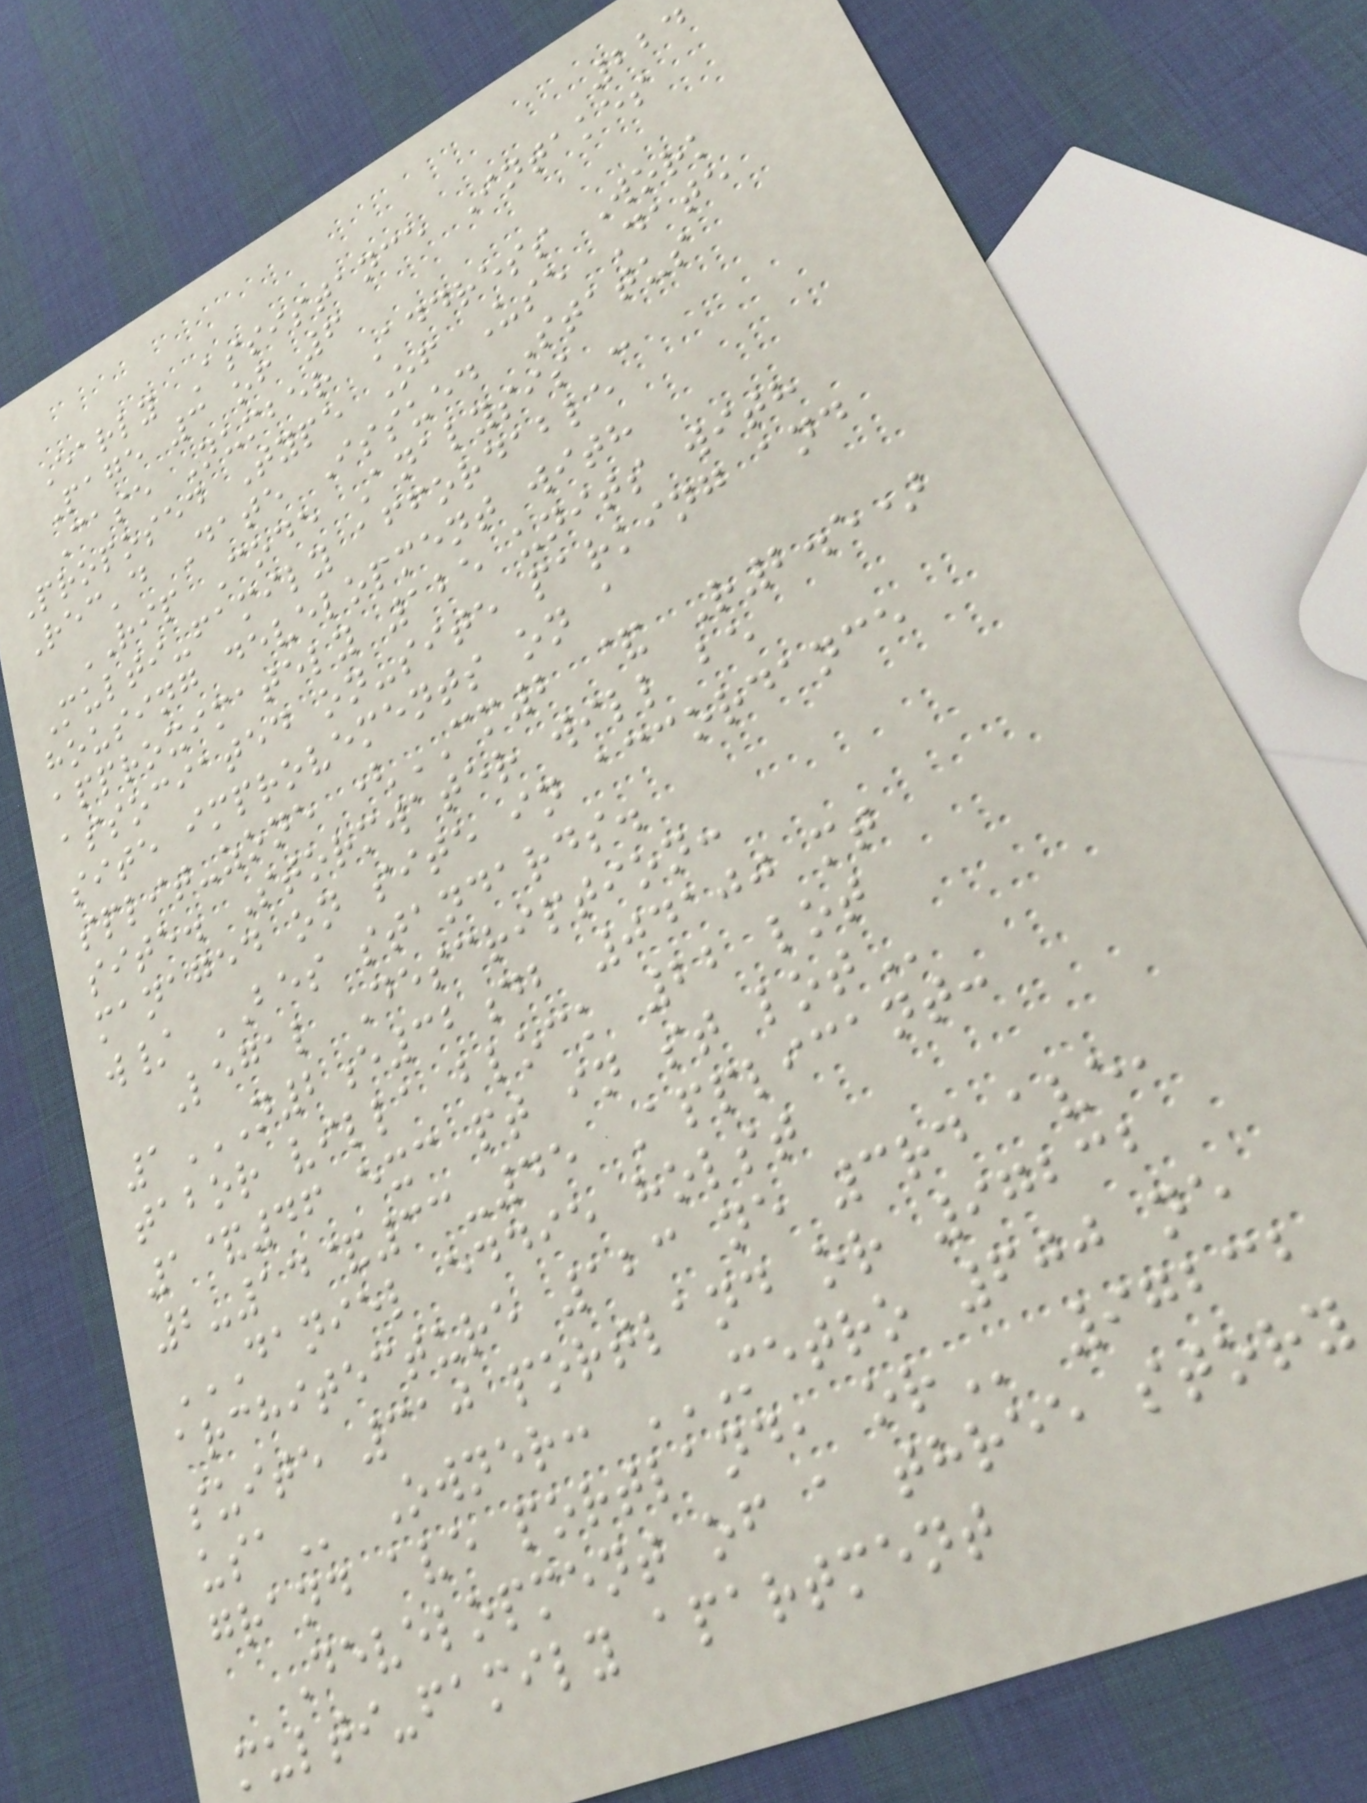224
Early Assistance Intakes
Page 3 of 6
Case Number Address Work
Proposed Type Of Use Date
Rec'd Date Issued Status
RIP Code Analysis -
Multi-family affordable
housing development with
approximately 125 units with
associated on-site parking and
site improvements on a
split-zone (CM2 & R2.5)
site. Stormwater will be
managed on site in accordance
w/ BES standards.
Legal Description:
1N2E32DB 04100 MT
TABOR VILLA BLOCK 22 LOT
1&46 EXC PT IN ST LOT
2-14&33-45 Applicant:
DANIEL EDDIE HOLST
ARCHITECTURE 123 NE 3RD AVE,
SUITE 310 PORTLAND OR 97232
USA Owner: METRO 600 NE
GRAND AVE PORTLAND, OR 97232
Development of a three story
multi-family apartment
